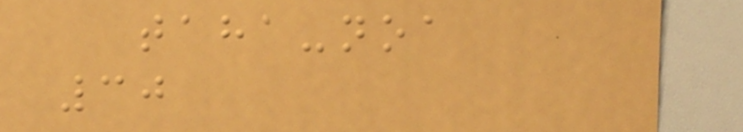taha-noa
30
